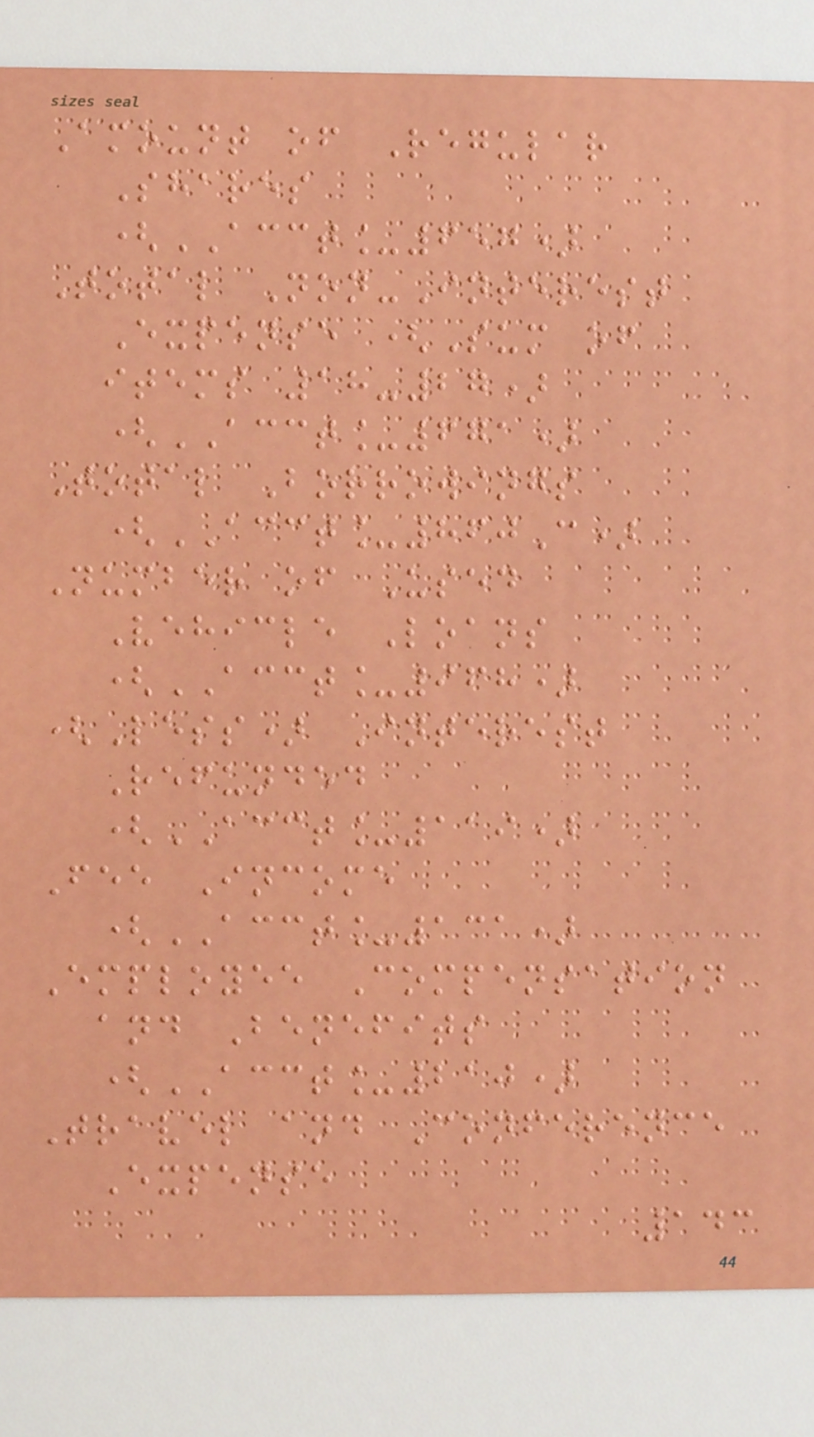Amount of Regular
Shares
(ACCT_657)
Total Non-Interest
Expense (Sum of
items 18-27)
(ACCT_671)
Total Borrowings
(ACCT_860C)
Number of Used
Vehicle Loans
(ACCT_968)
(Less) Interest
Refunded
(ACCT_119)
Fee Income
(ACCT_131)
Employee Compensation
and Benefits
(ACCT_210)
Travel and Conference
Expense
143
